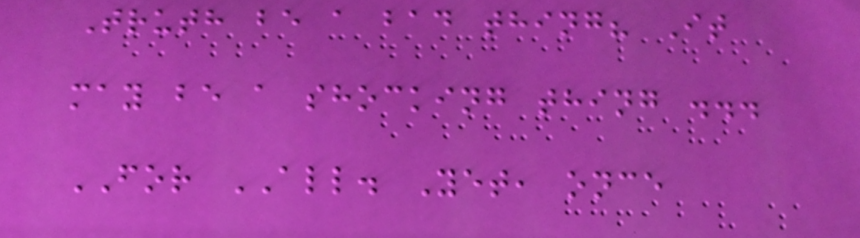Truth be a bad thing? It
may be a shocking thing ...
FOR ALL. Yet, once
